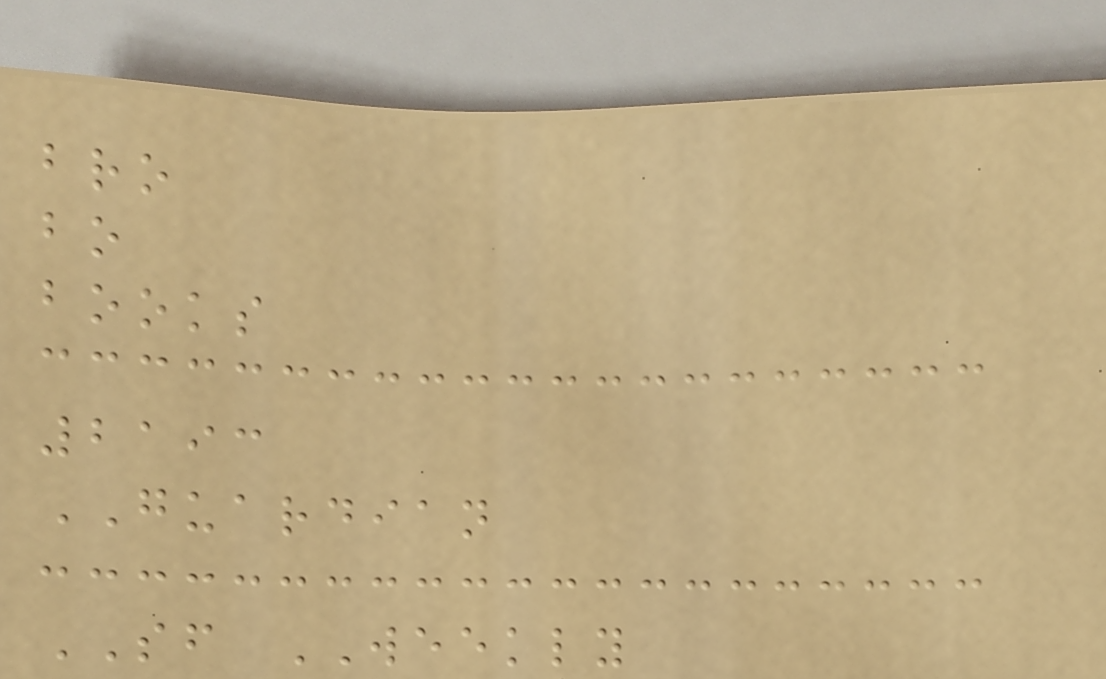bro
bo
books
2193
GUARDIAN
SF WEEKLY
